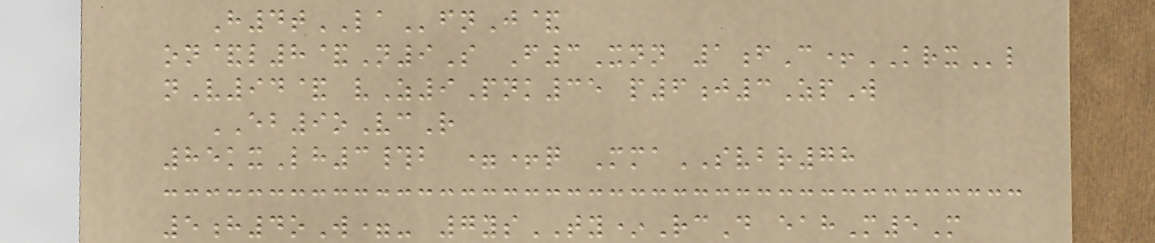H4tLAfnJ&
on&l8&N9S F3Xnn 1fC+KRXl
nV94& vZ9Pnk35 p6j3ZpW
EB9oVcR
85kxLh3#b =+q MmaSVBR78
5h4oW=- 7ysTY*RcD eahM5M
